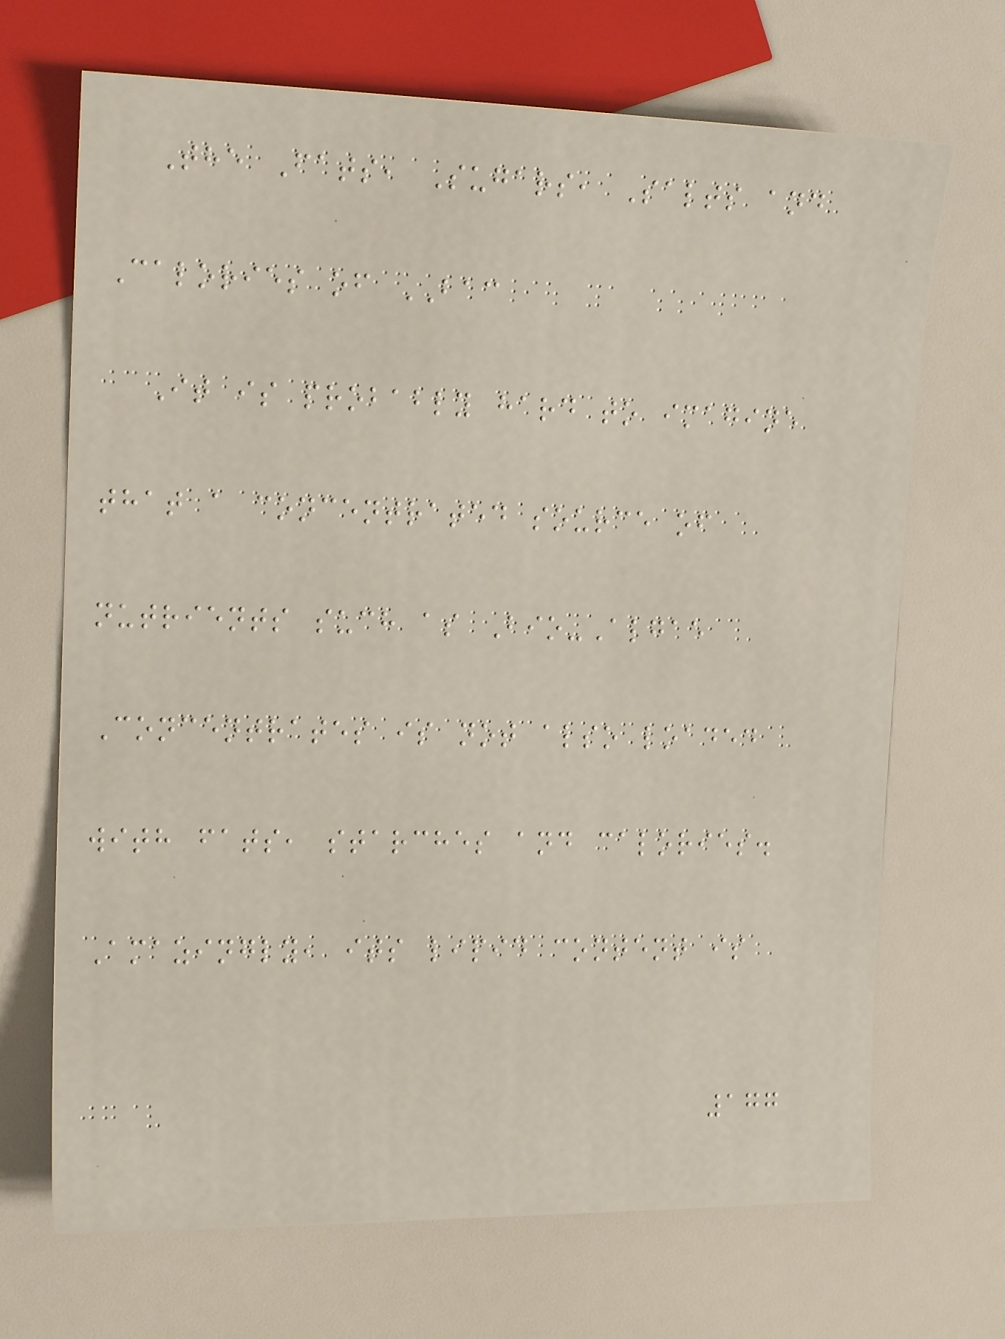The Fats, Sugars, Salts and
Calories of BAC
It is probably hard to imagine
that a concentrated source of
nutrients such as Bio-Algae
Concentrates is not also loaded
with fats, starches and calories.
Amazingly, its lipid content is
177
